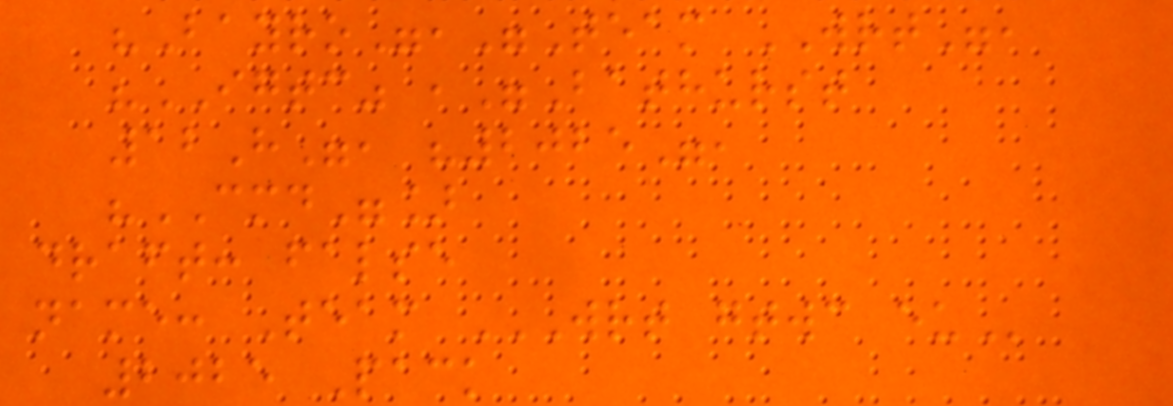"Bayro","Team WRT",
"IGTC" ,"Bathurst
12H", "2025",
"CMD"]
draft: false
name: Team WRT GTWC EU
2025 Pack
